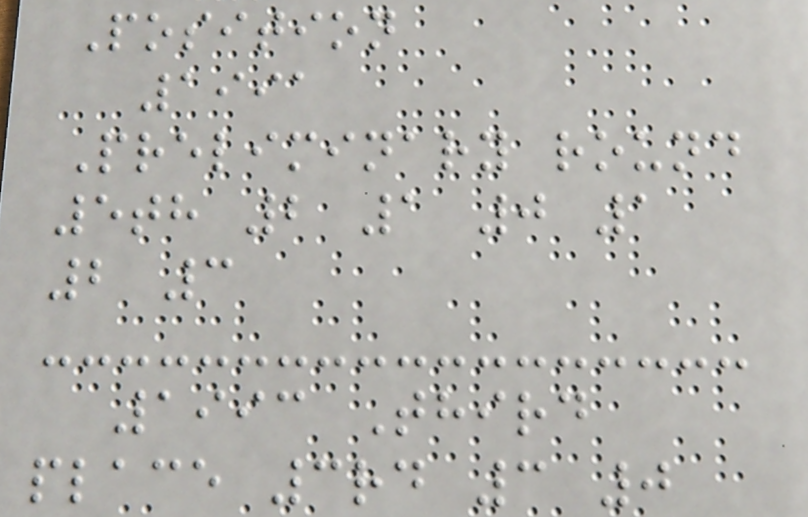Position
1991
Preliminary round
5th 2 1 0 1
2 3
1993 Third
place 3rd 3 0
